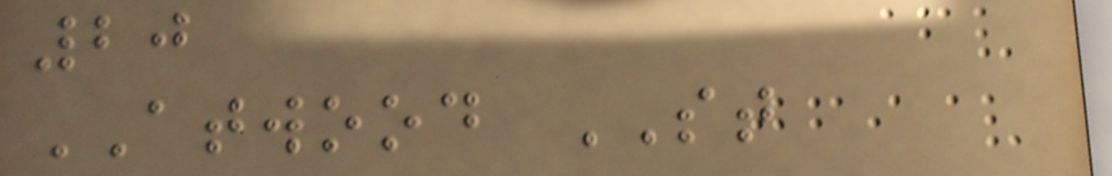20
ATWOOD ST
